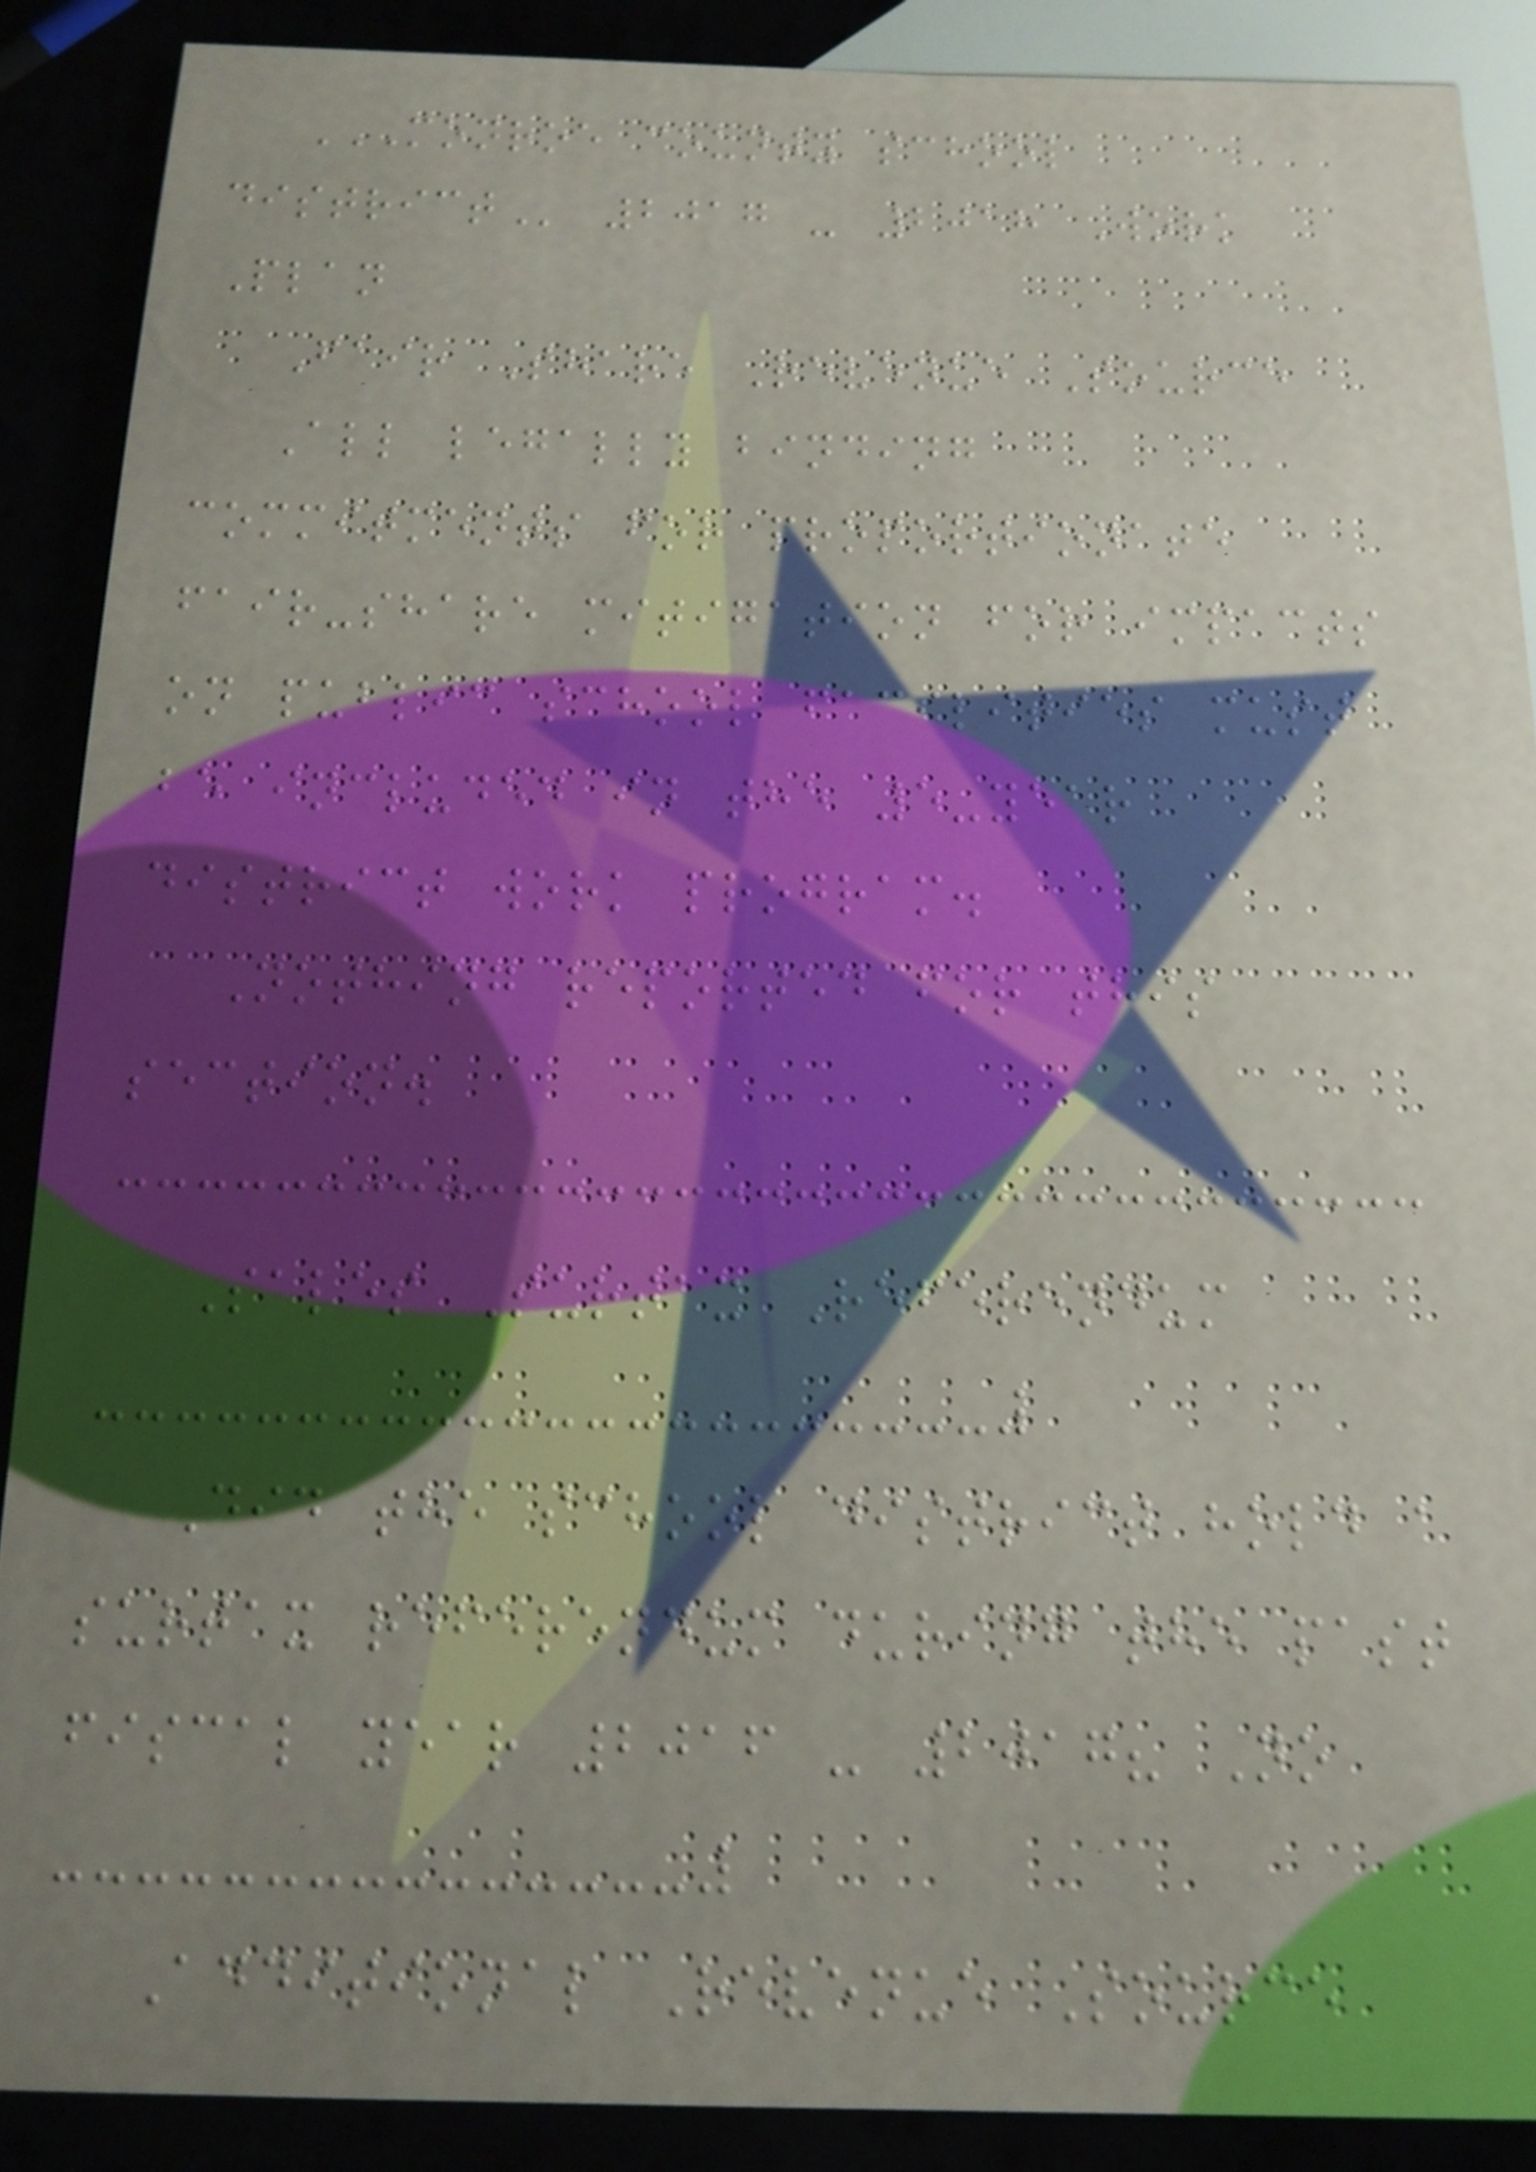MONROE COUNTY SCHOOL
DISTRICT 2017 - 2018 Work
Plan
Fair Share Revenue Source
All legally binding
commitments for proportionate
fair-share mitigation for impacts
on public school facilities must
be included in the 5-year
district work program.
Nothing reported for this
section.
Sales Surtax Referendum
Did the school district hold a
surtax referendum during the past
fiscal year 2016 - 2017? No
Additional Revenue Source
